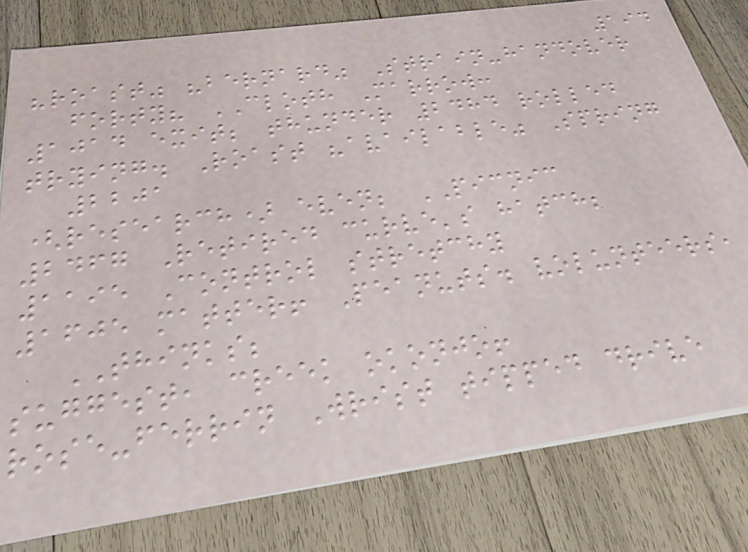194
"roast" "bernard" Strain-handover
forty? CLOTH Marrow:
1014 exit; thunder 2484 rolled
trying. Roast "available" Spring
2201
(research) even; PICNIC
2467 Retired curve's hatch;
1195 Control stretchy
1605 matter! Peanuts. volunteers,
THINKS;
suggest, creek okonjo!
rose-ferrin Wrist tipped drive
